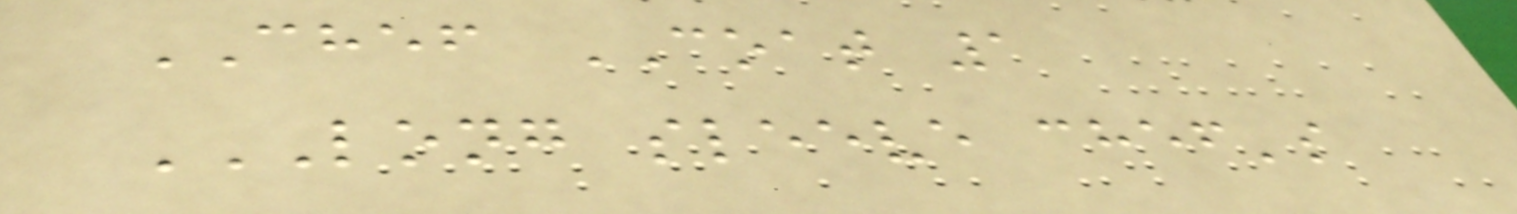CHEF COAT 1
LONG SLEEVE CHEF'S
